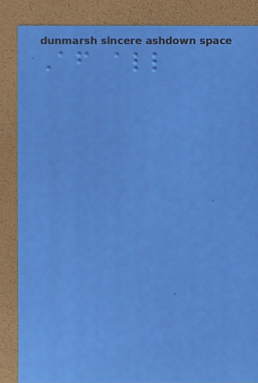After all
